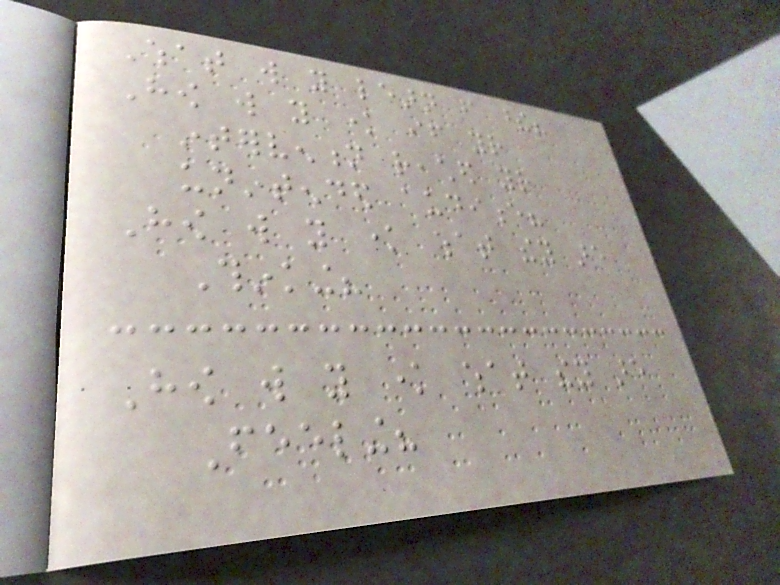What will you learn from these?
How will you know if your
intervention reached your
unintended audience?
How will you know what they are
Thinking?
How will you know what they are
Feeling?
